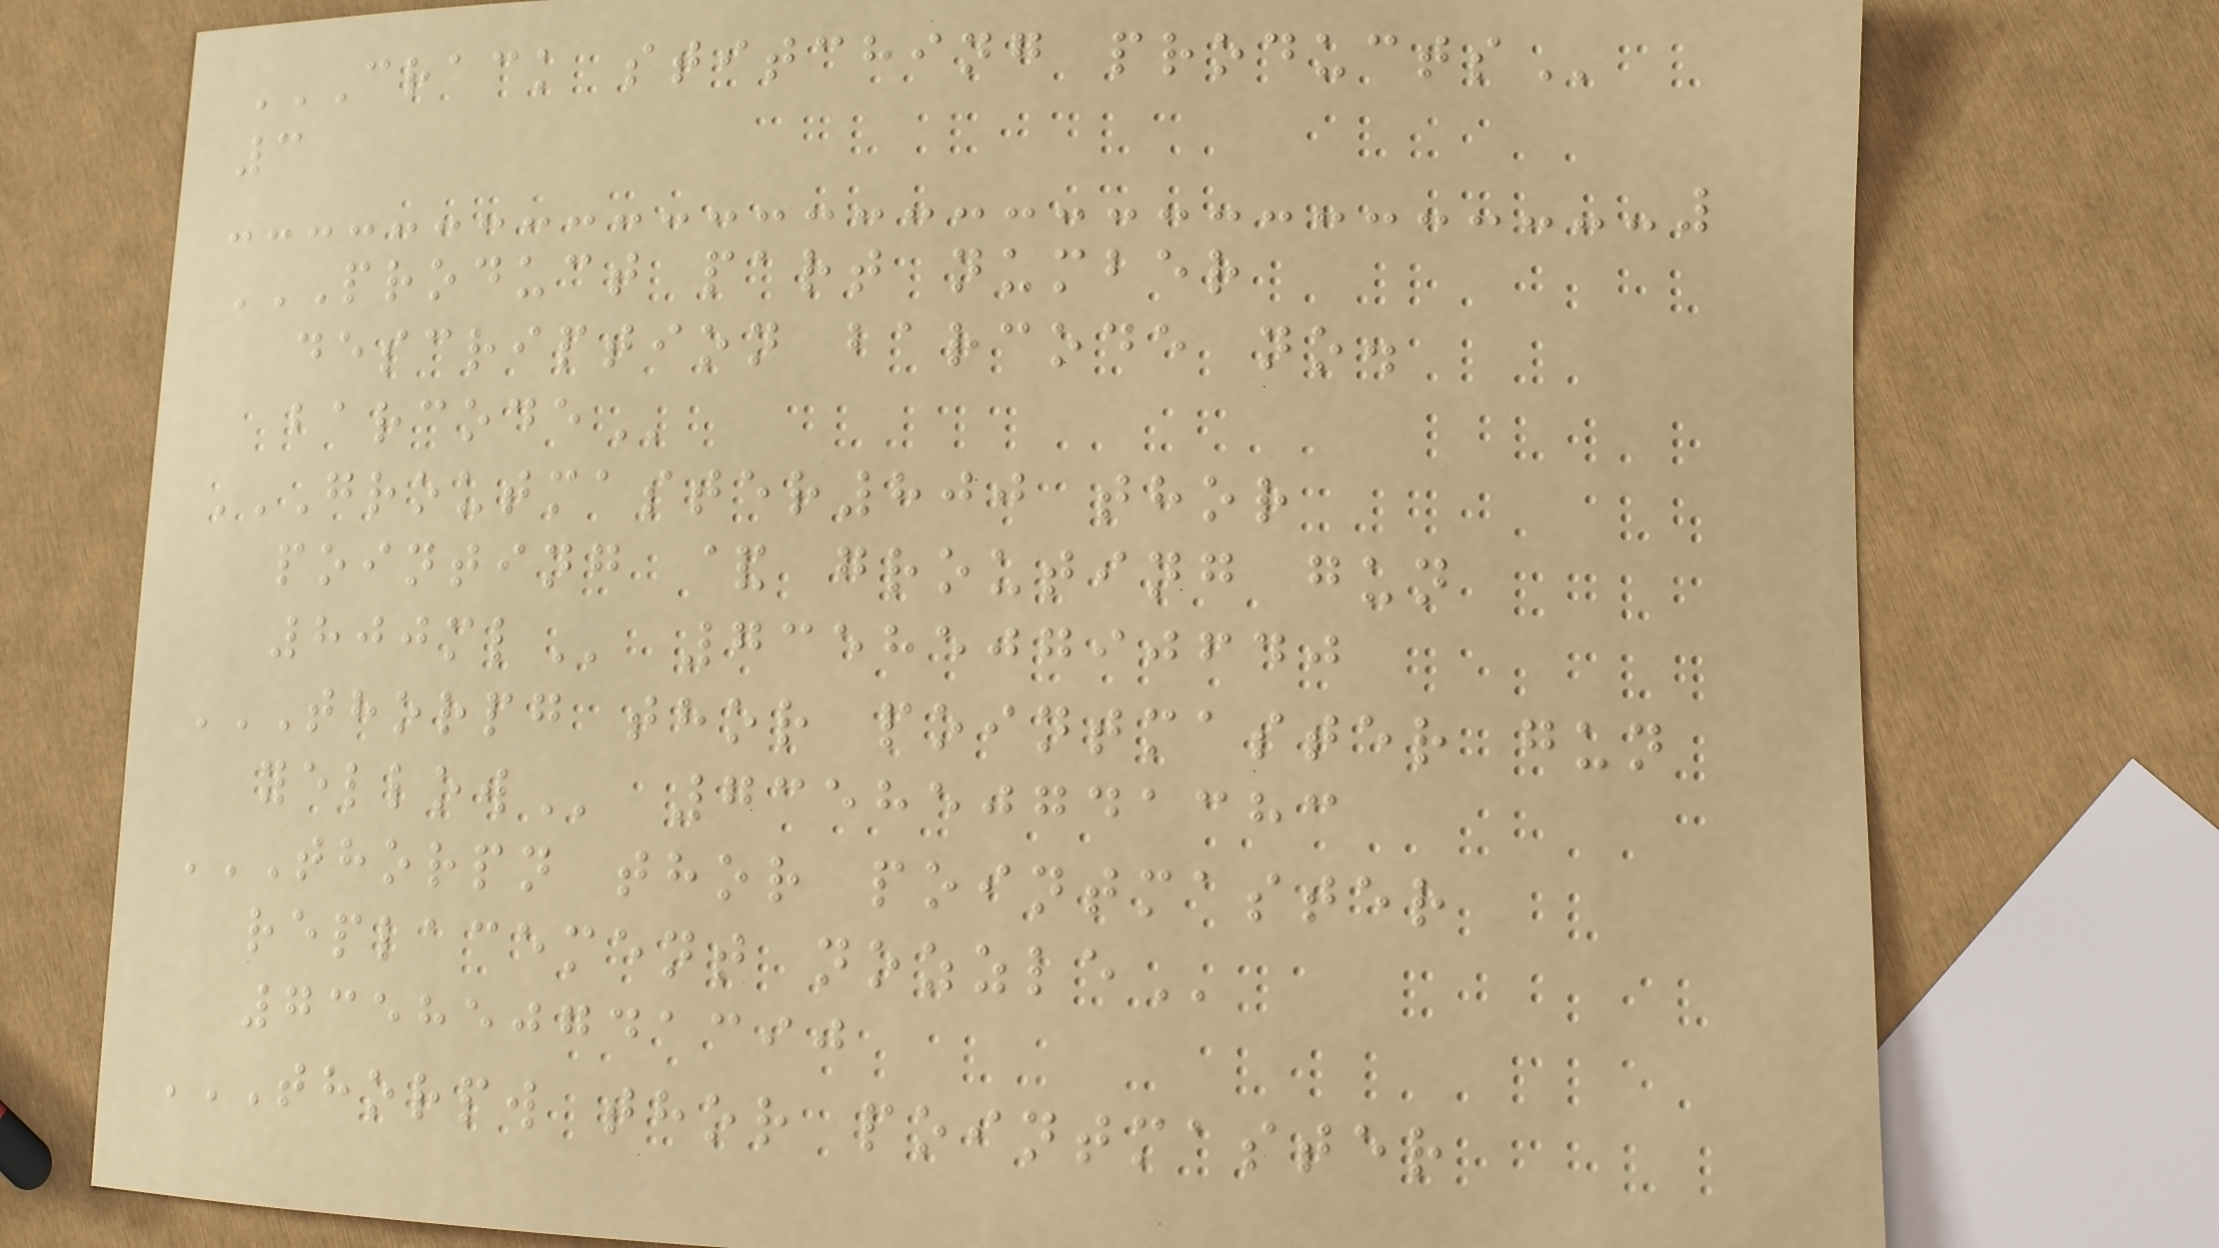CRACK STITCHING PRODUCTS
3
PRODUCT PART NUMBER
DESCRIPTION BARCODE NO.
BARCODE
GROUTMASTER800 THOR
POINTING & GROUTING GUN
800ML 735850790640
THORPG THOR POINTMASTER GUN
YELLOW 735850741383
THORPN THOR POINTMASTER
REPLACEMENT NOZZLE
735850741390
THORPW THOR POINTMASTER
